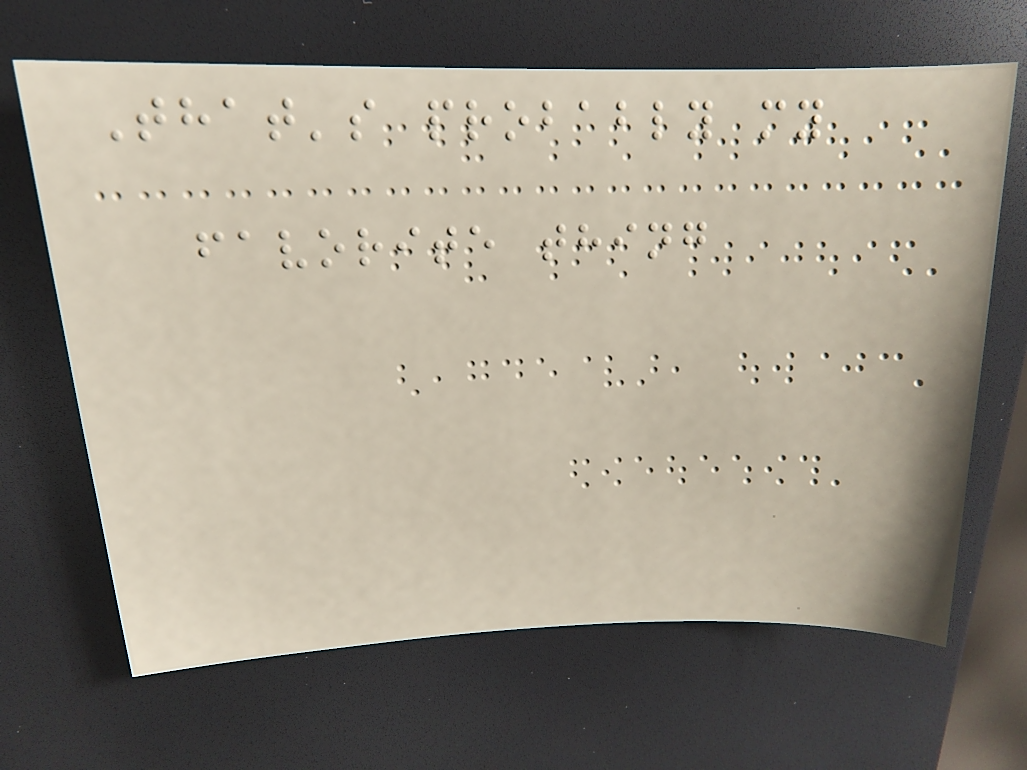That's probably my
favorite thing
